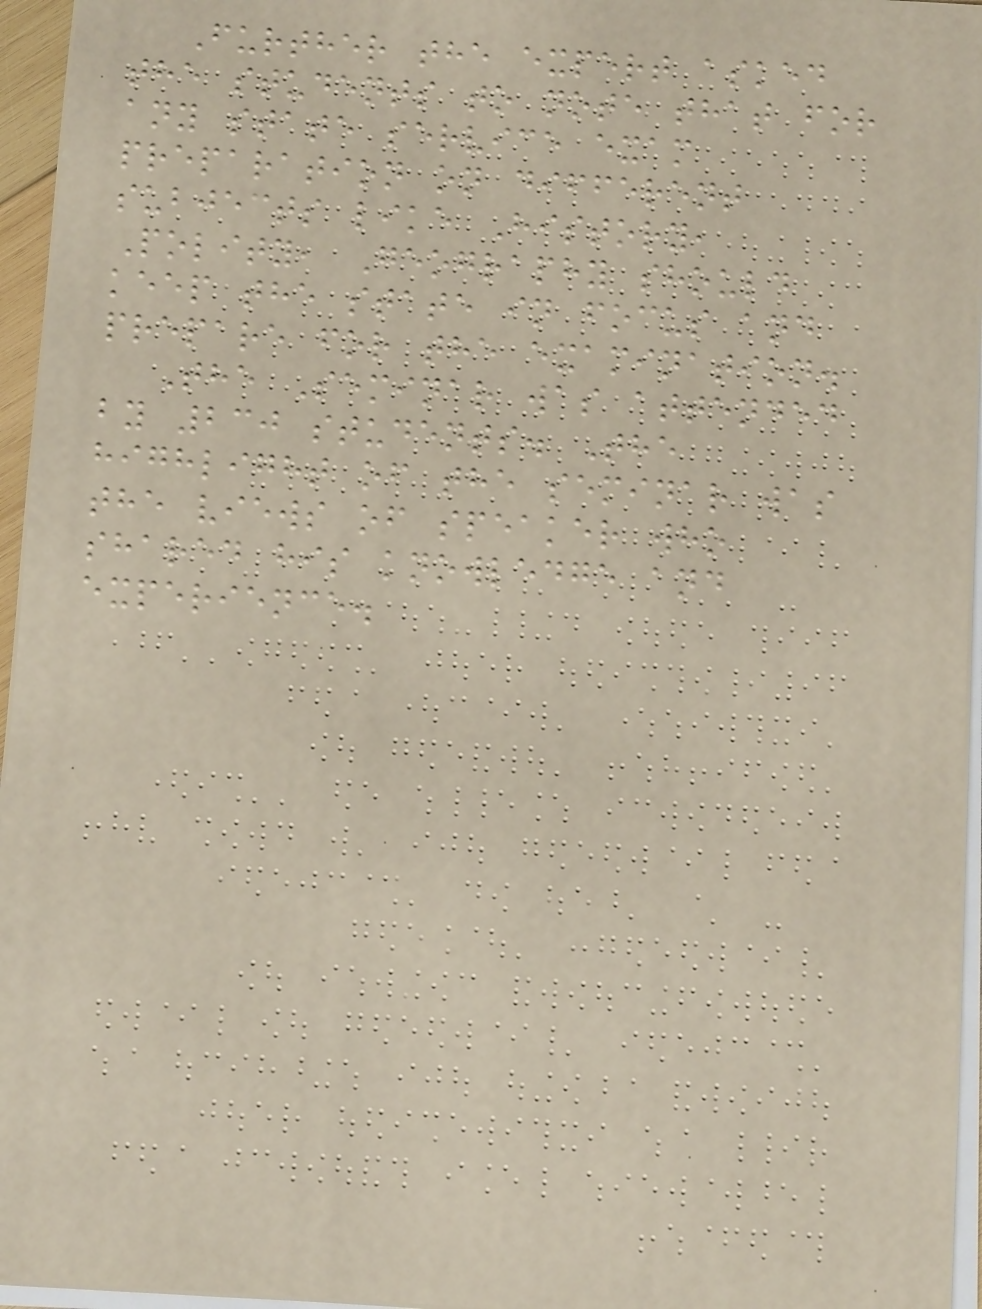Further the expert asked
the students to note that for
any state service exam
preparation on different
subjects like History,
Polity, Geography should
keep the state in focus and
prepare for the examination.
The Seminar was attended
by 230 students. The
highlight of the seminar was
the views of speaker who
shared his knowledge and
experience.
